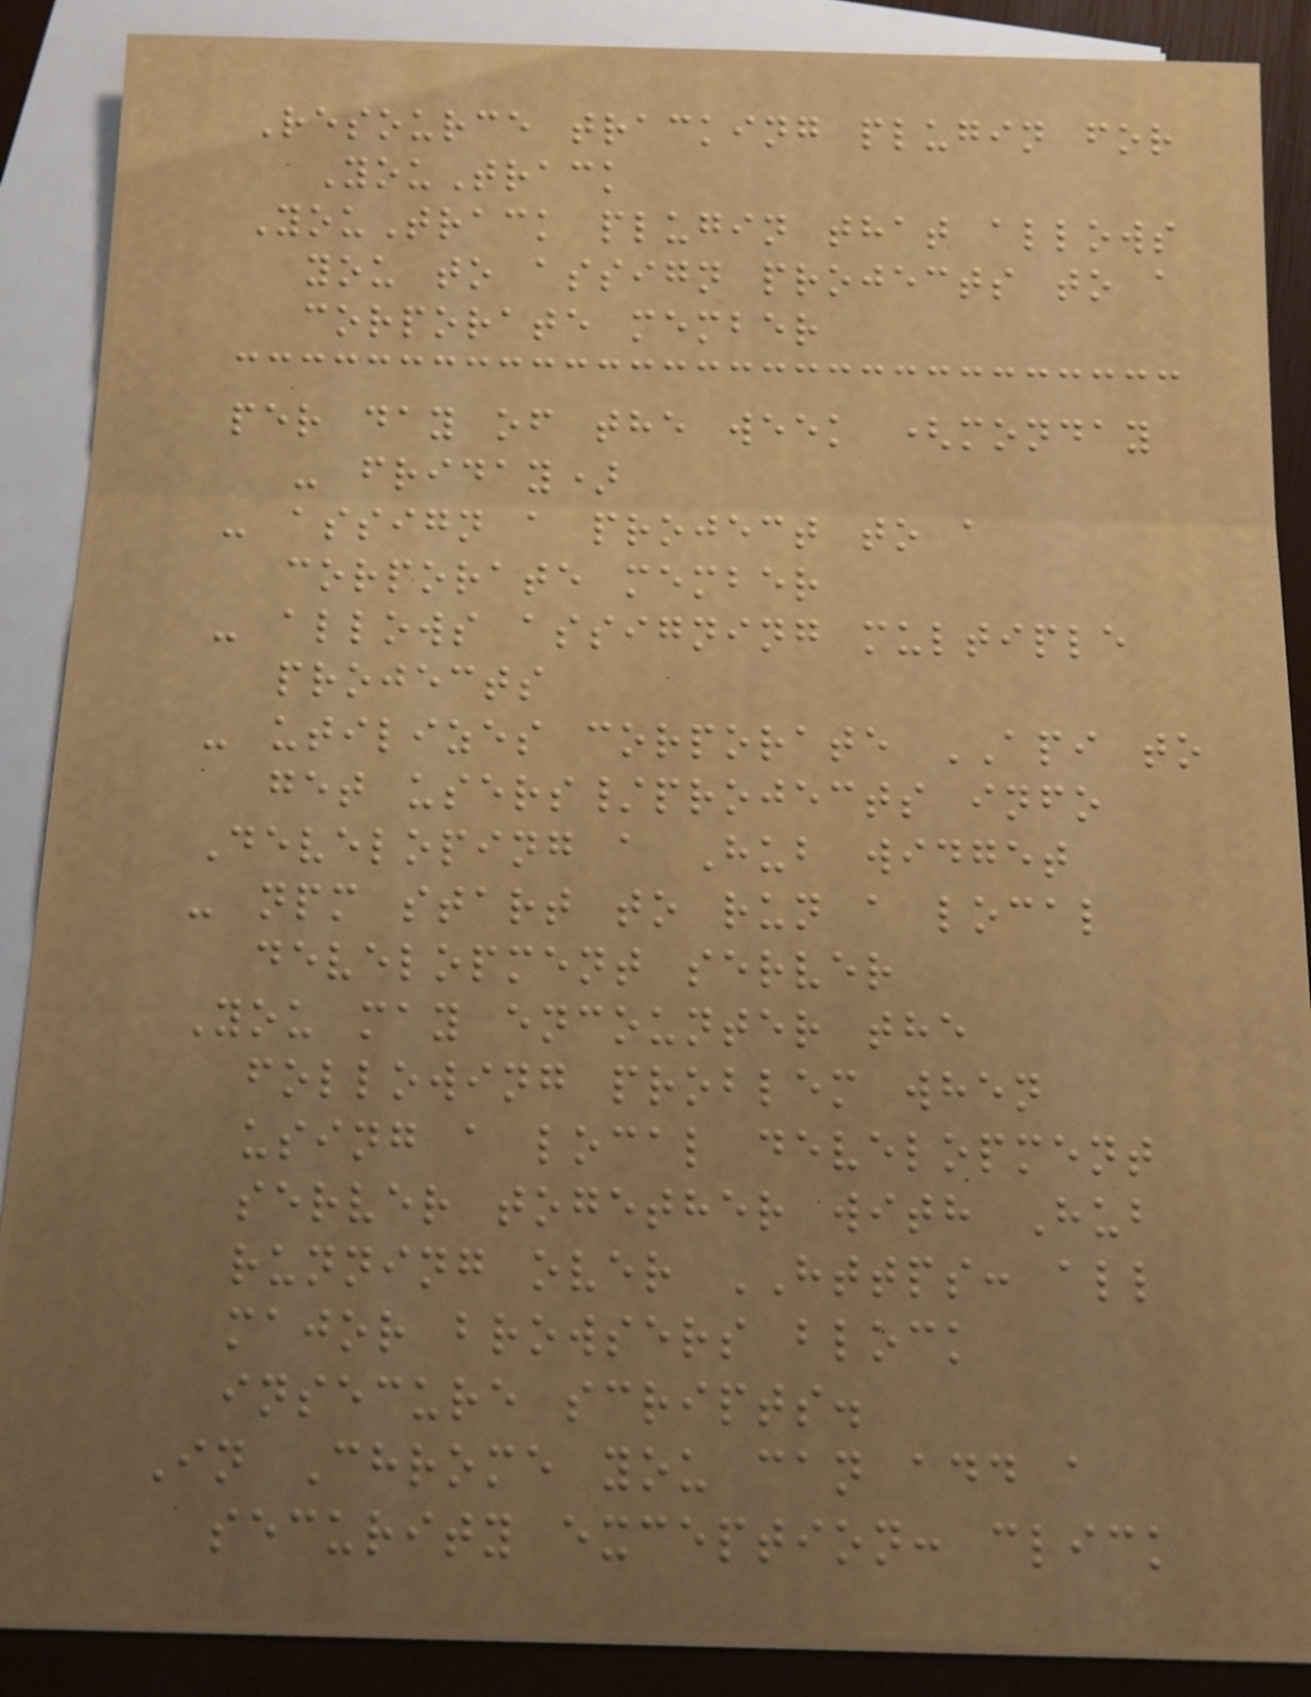Resource tracking plugin for
YouTrack
YouTrack plugin that allows
you to assign projects to a
corporate member
per day of the week (monday
- friday)
- assign a project to a
corporate member
- allows assigning multiple
projects
- utilizes corporate API to
get users/projects info
Developing a Hub widget
- npm start to run a local
development server
You may encounter the
following problem when
using a local development
server together with Hub
running over HTTPS: all
major browsers block
insecure scripts.
In Chrome you can add a
security exception: click
